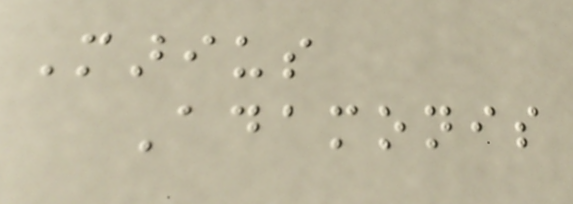Marius
Adamonis
